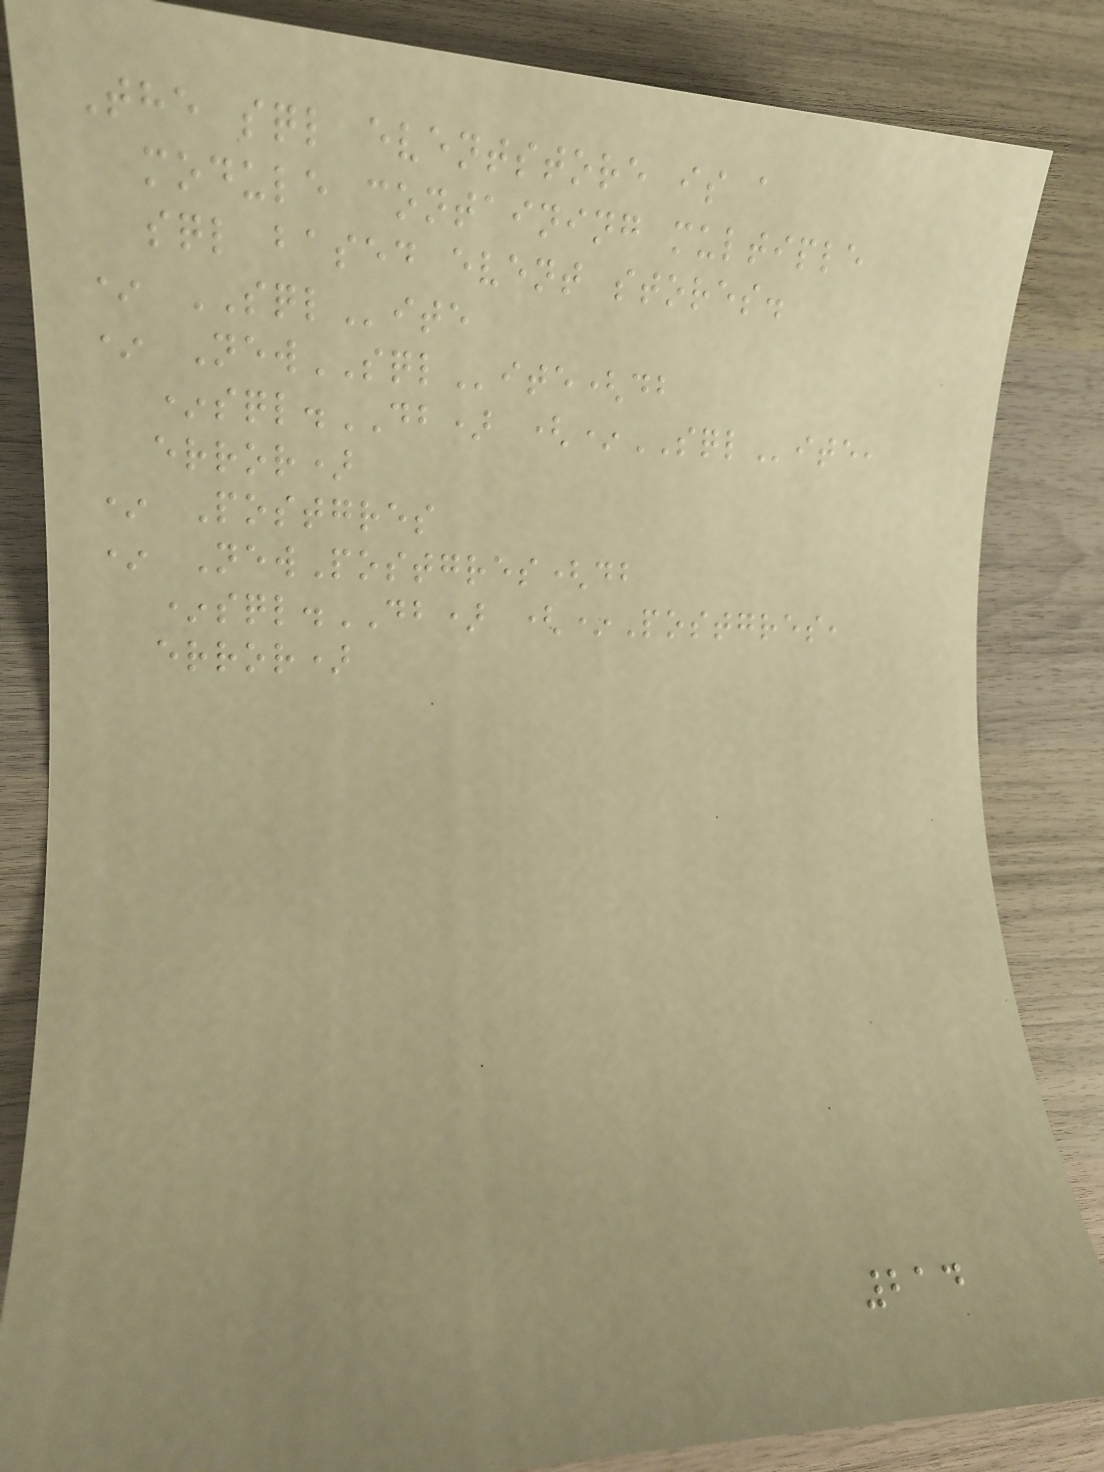The sql eventstore is a
module containing multiple
sql based event stores.
* SQLite
* NewSQLite(db
*sql.DB) (*SQLite,
error)
* Postgres
* NewPostgres(db
*sql.DB) (*Postgres,
error)
214
